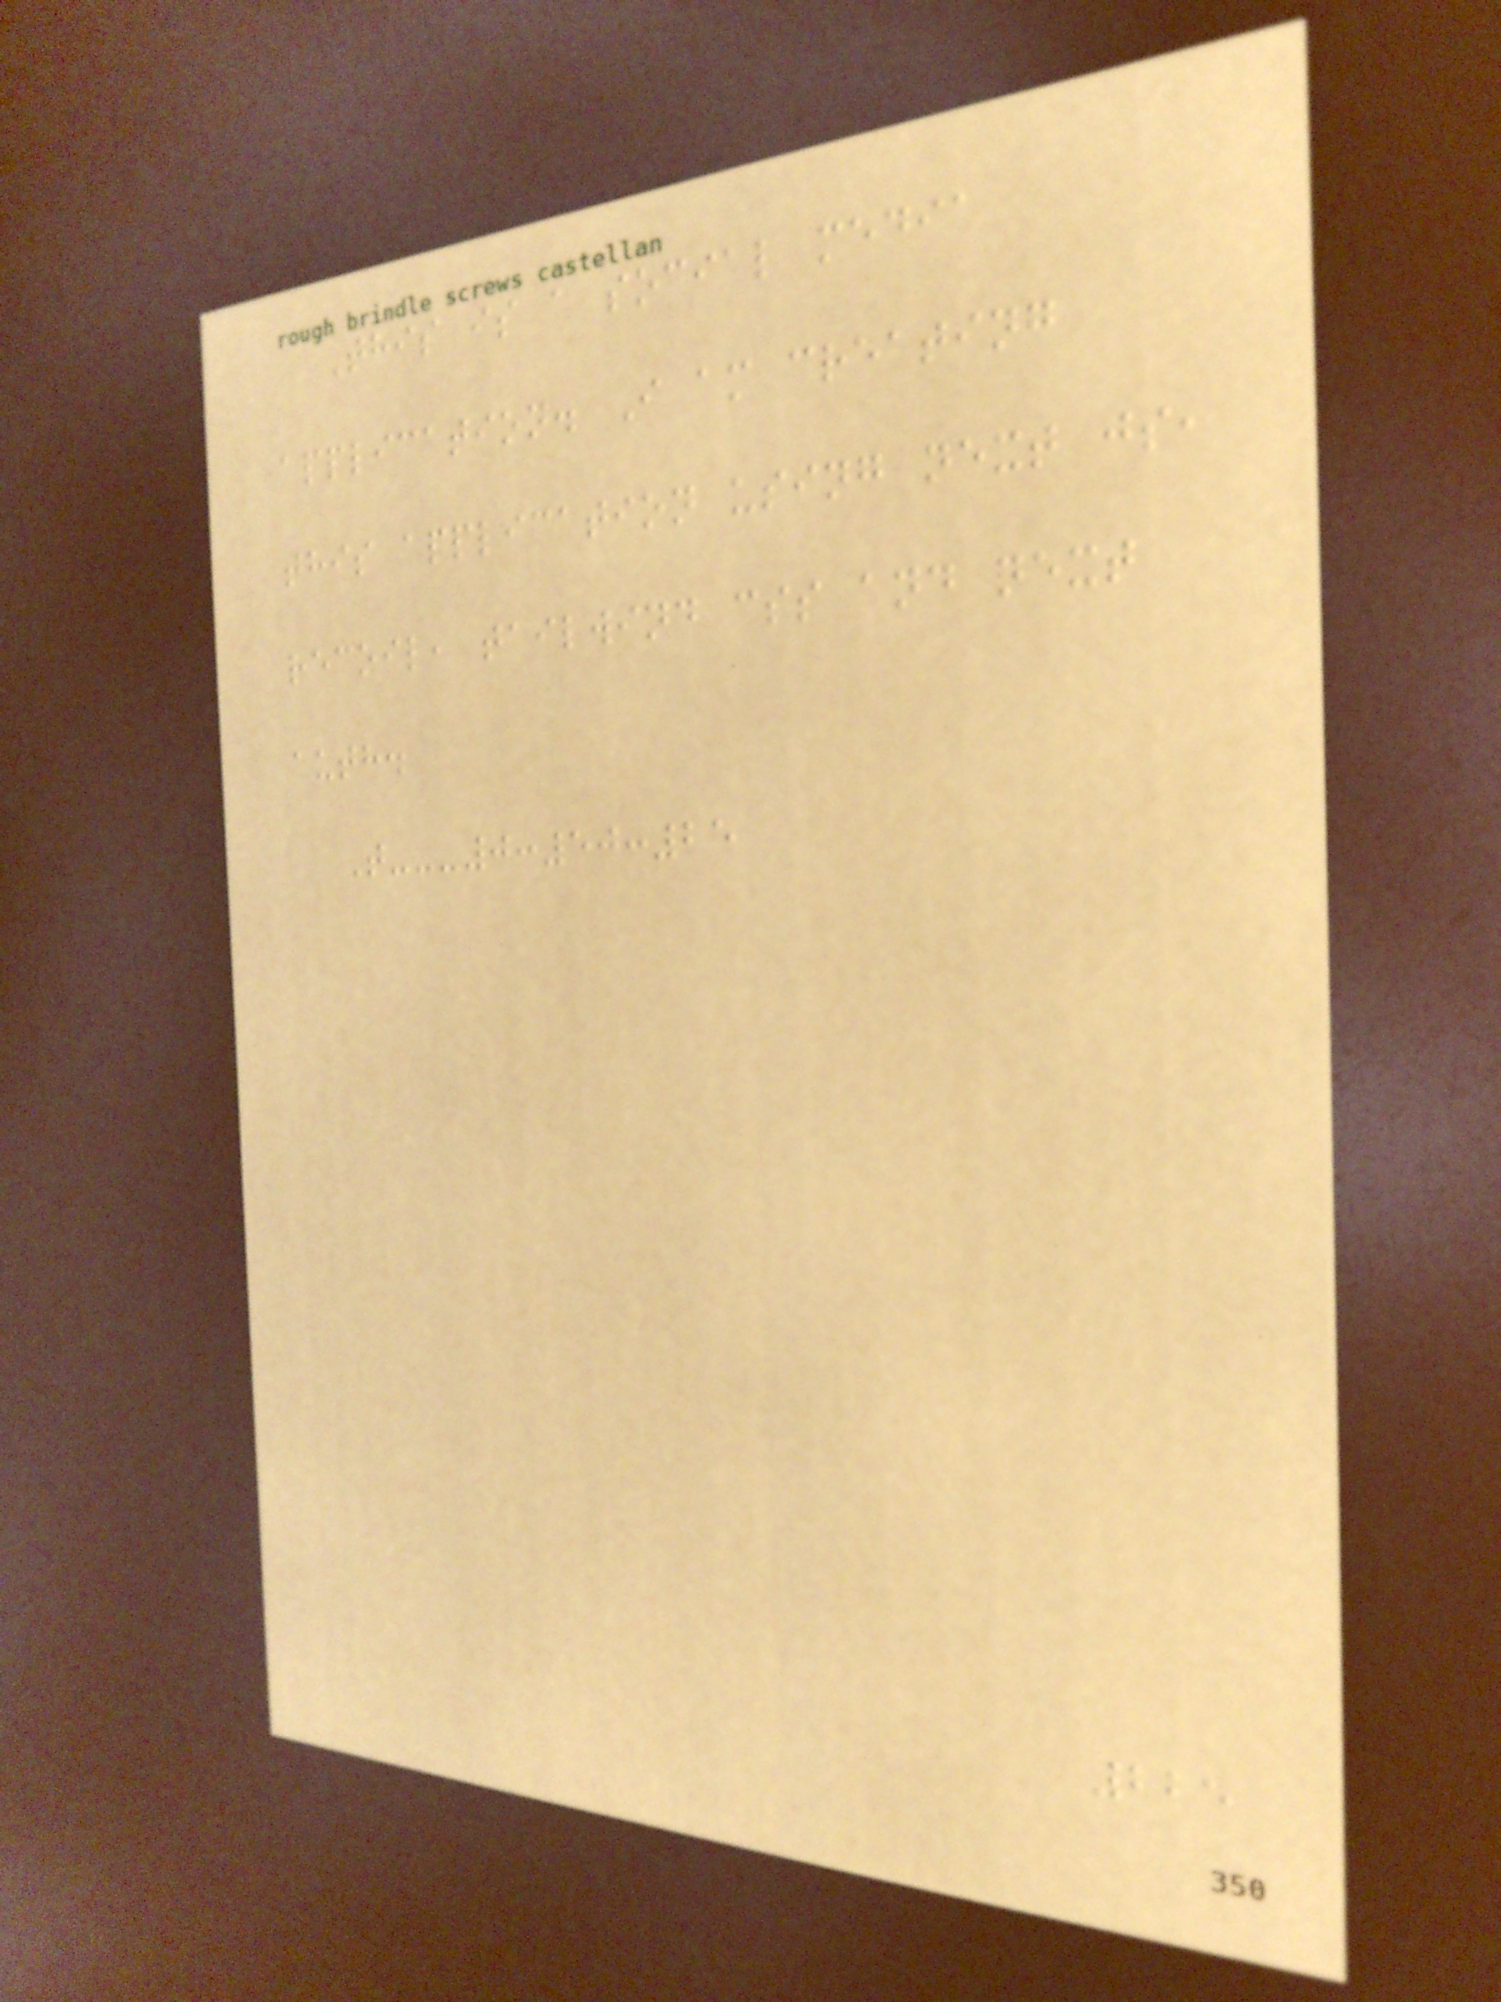This is a social media
application. I am creating
this application using next js,
recoil, tailwind css and next
auth.
T---0:50:25
225
